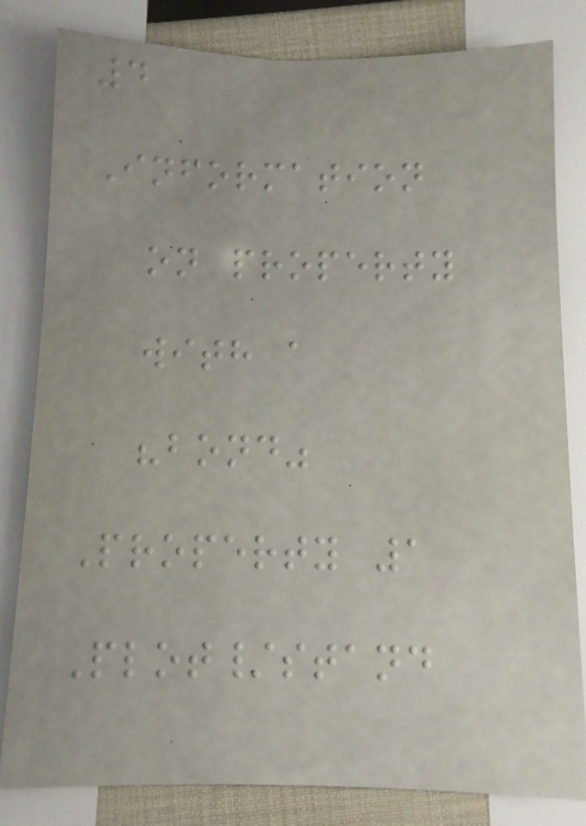4
Information
on property
with a
"bond"
Property 1
Plot/stand
